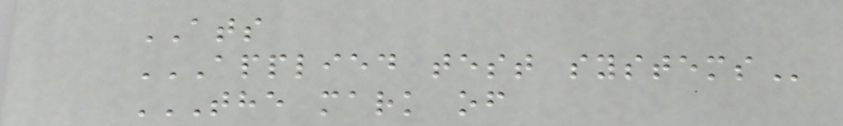ATS
APPLIED TEST SYSTEMS
THE MARK OF
